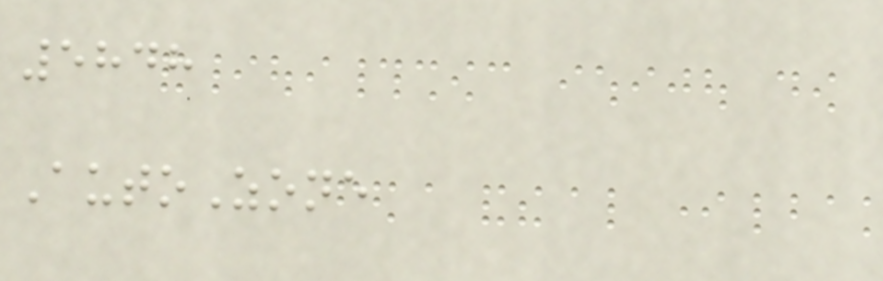5848
AutoZone
